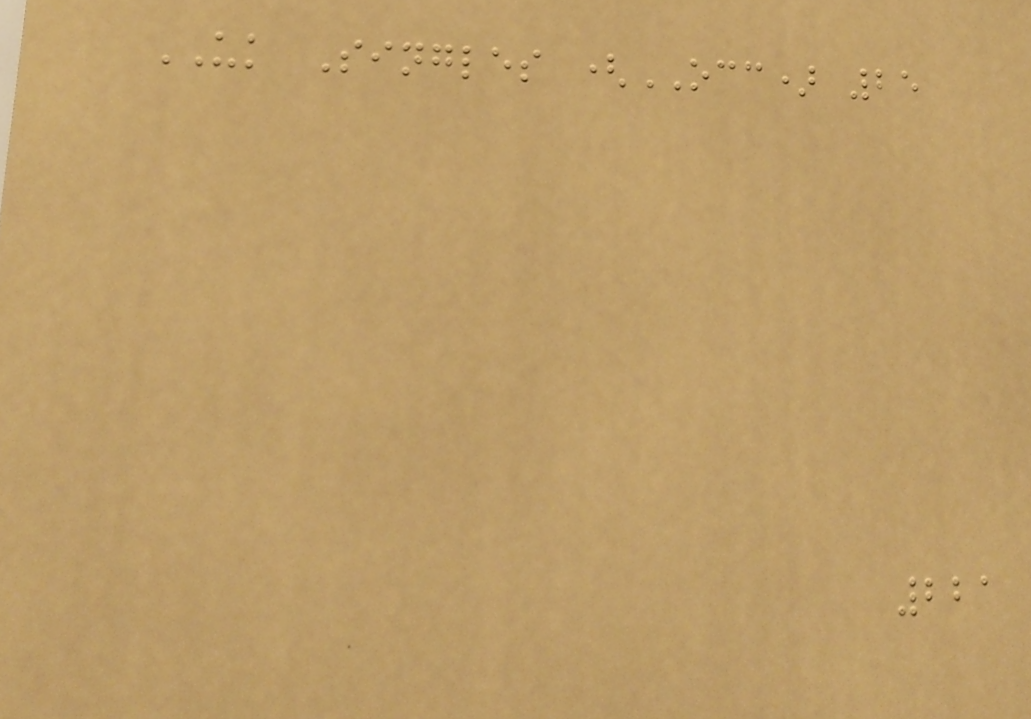UK Singles (OCC) 25
221
